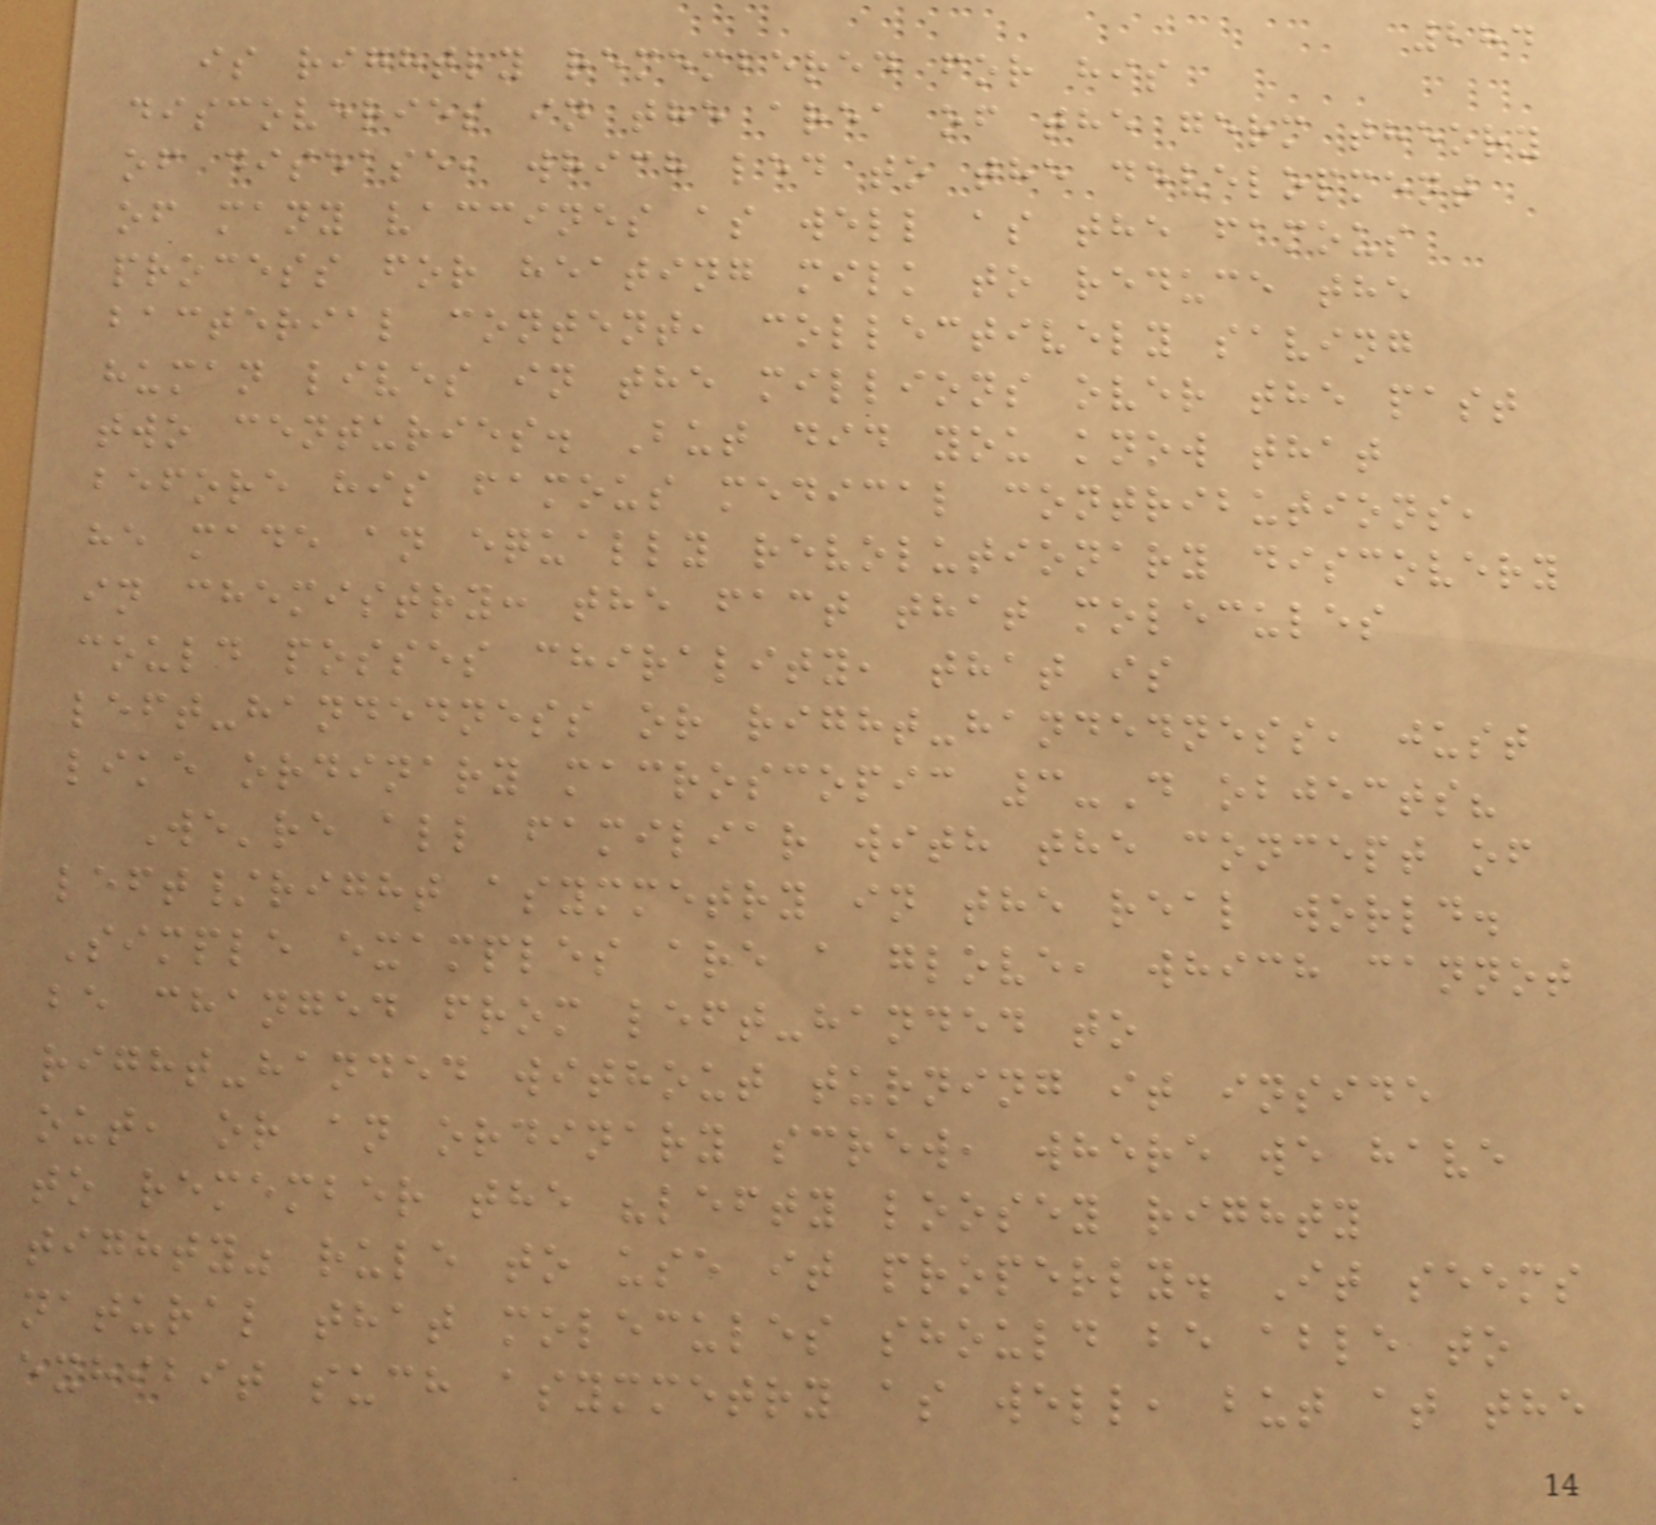284
is rightly remembered for his
discoveries in the area of the germ theory
of disease, which led to the development
of many vaccines as well as the famous
process for heating milk to reduce the
bacterial content, collectively saving
human lives in the millions over the past
two centuries. But did you know that
before his famous medical contributions,
he made an equally revolutionary discovery
in chemistry: the fact that molecules
could posses chirality, that is
left-handedness or right-handedness, just
like ordinary macroscopic 3-D objects?
We're all familiar with the concept of
left/right asymmetry in the real world.
Simple examples are a glove, which cannot
be changed from left-handed to
right-handed without turning it inside
out, or an ordinary screw, where we have
to remember the "lefty loosey righty
tighty" rule to use it properly. It seems
natural that molecules should be able to
exhibit such asymmetry as well, but at the
